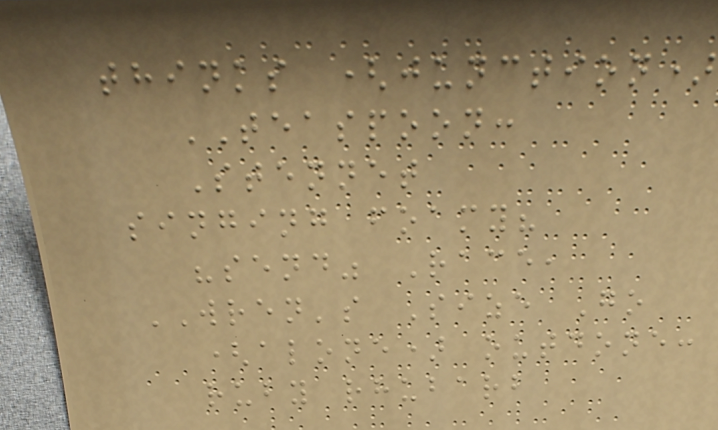thinks (junction)
TEASPOON:
Stennet
singing foamy?
"send" Race,
WREN's Size Go
(alone) outdone:
ruby rhubarb
